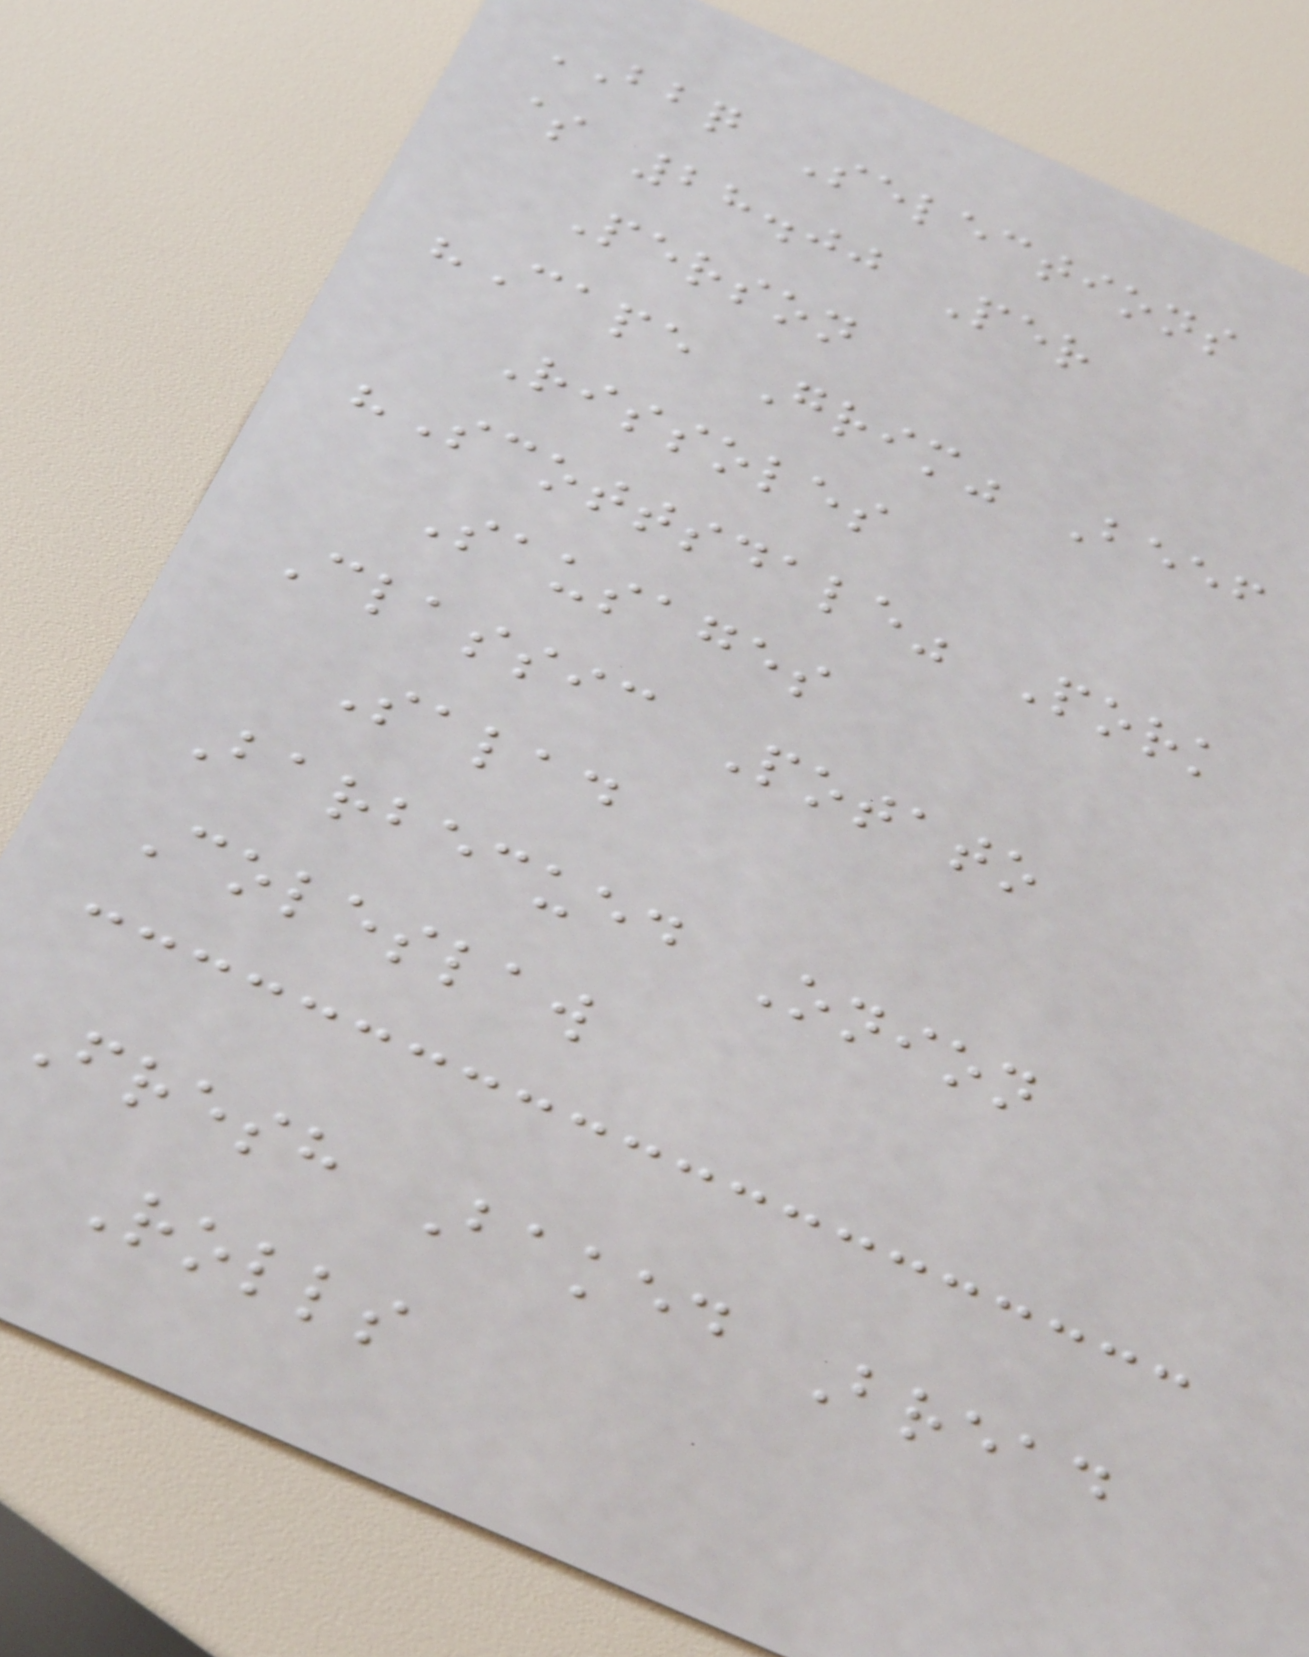BBQ Selections
$ 28.00 Per
Person
"Cape Grim" Beef
Rissoles
"Scottsdale" Pork
Sausages
Classic Potato
Salad
Barbecued Onion
Coleslaw
Fresh Baked Bread
Rolls
